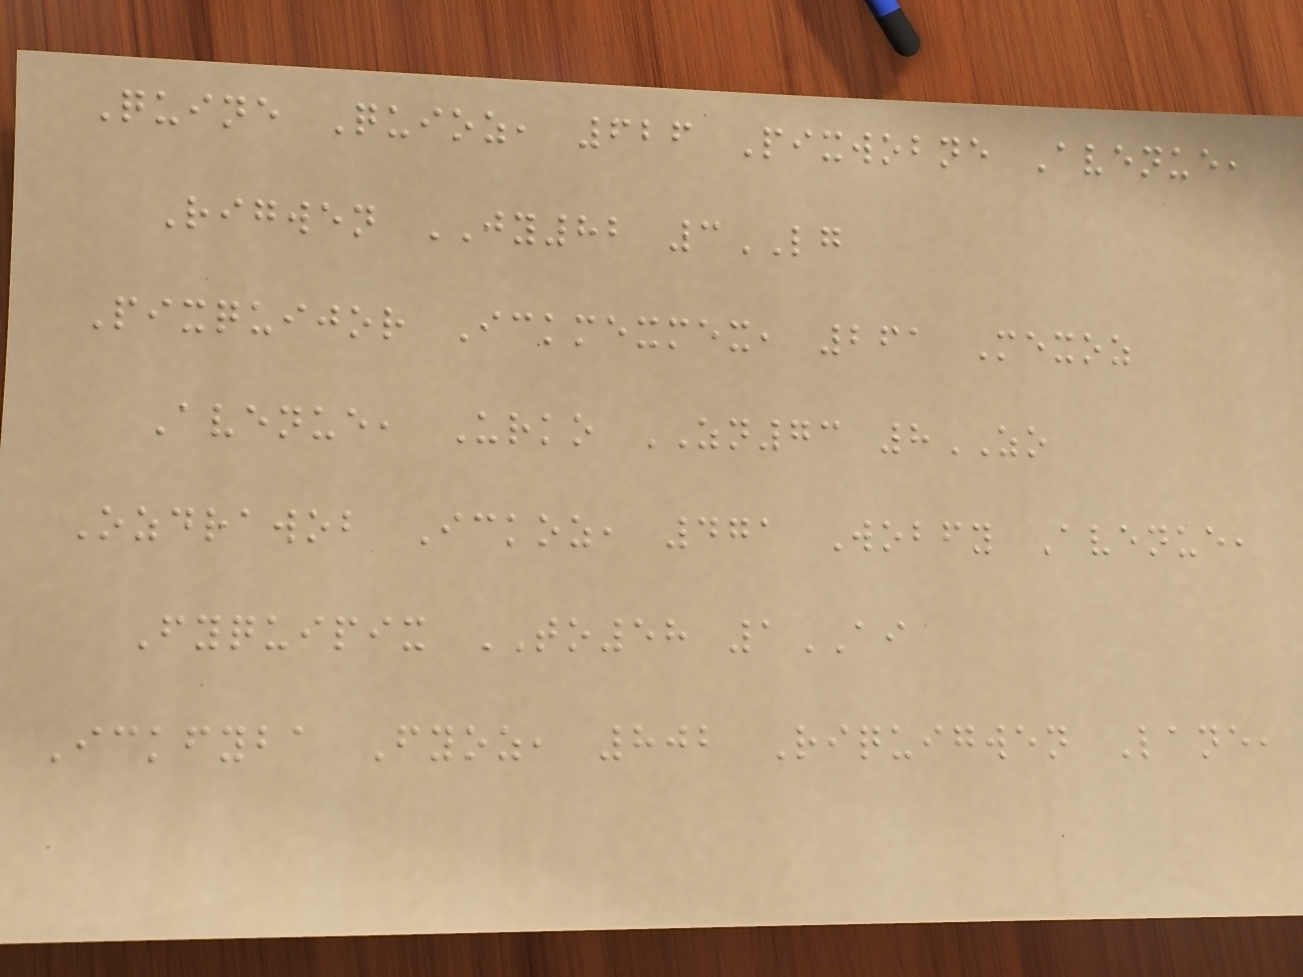Quine Quioz, 626 Pixwobne Avenue,
Rigwen JY82 3LG
Pixquijor Ickmexmex, 261 Mexoz
Avenue, Urko ZN73 8ZO
Ozdrawob Ickoz, 471 Wobfy Avenue,
Fyquipix TO58 1AI
Ickfyba Fyoz, 802 Riquigwen Lane,
